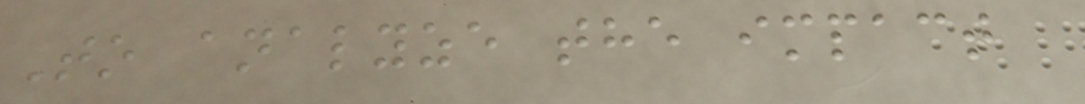To analyze the impact
